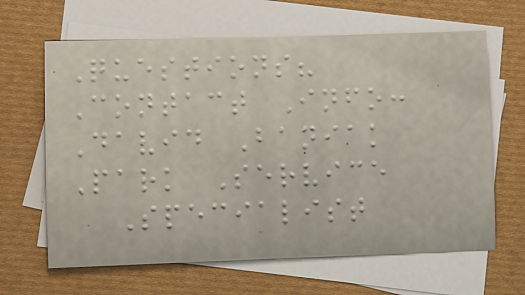Questions?
Contact Info:
David Baniak
Park Service
Specialist
